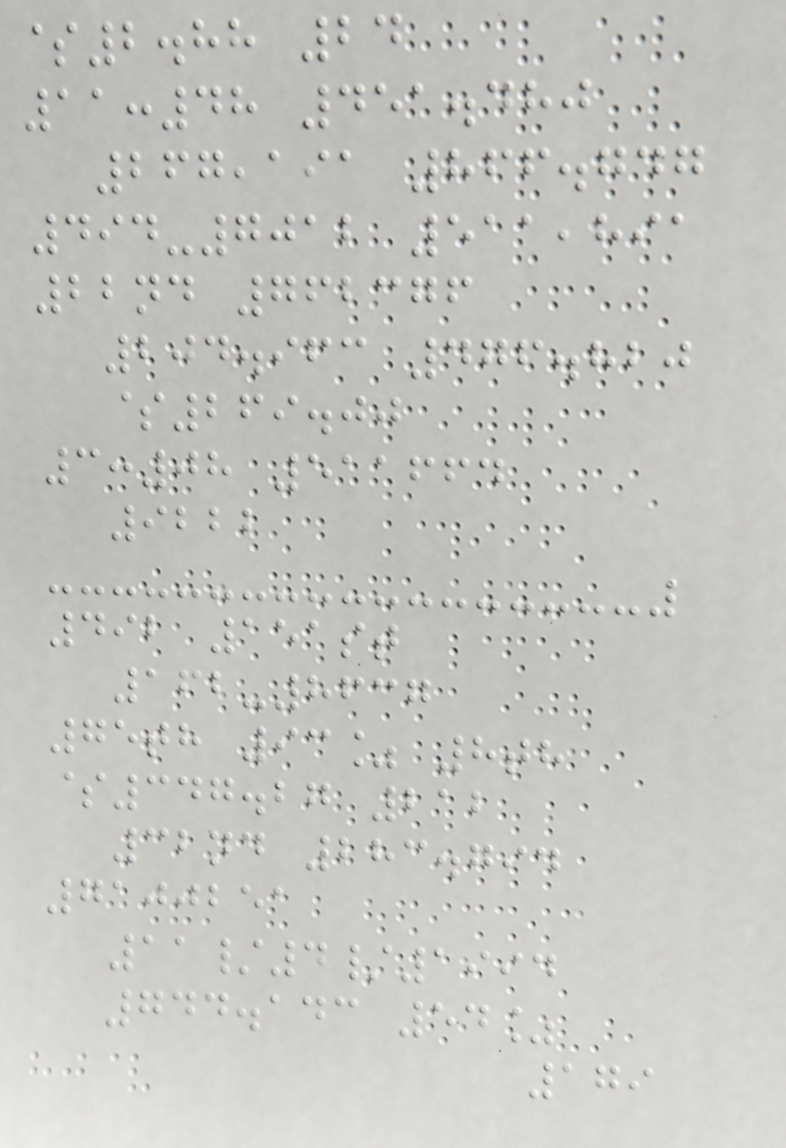$2.88 24
11:48 451.480
267,191 866.747
494-7012 511,891
22nd 762376
204.963 476.820
$269.00
3:08 511664
9222
492 151st
162-8637
75th 93% 8th
$347.27 212
32nd 283.794
7100251
11/4/1994
744.143 54%
179
